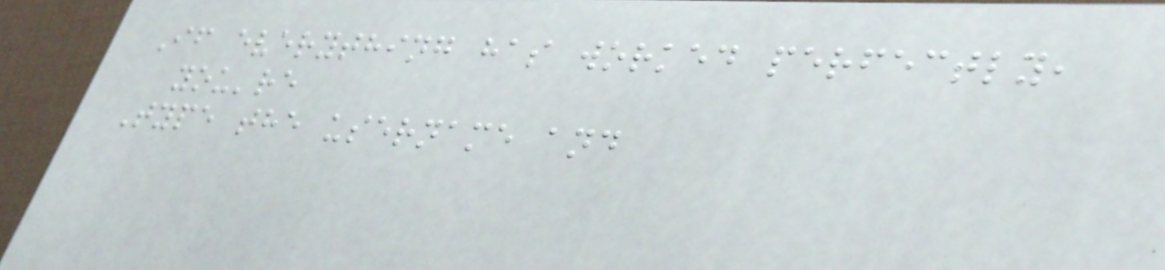If everything has worked perfectly,
you're
Type the username and
